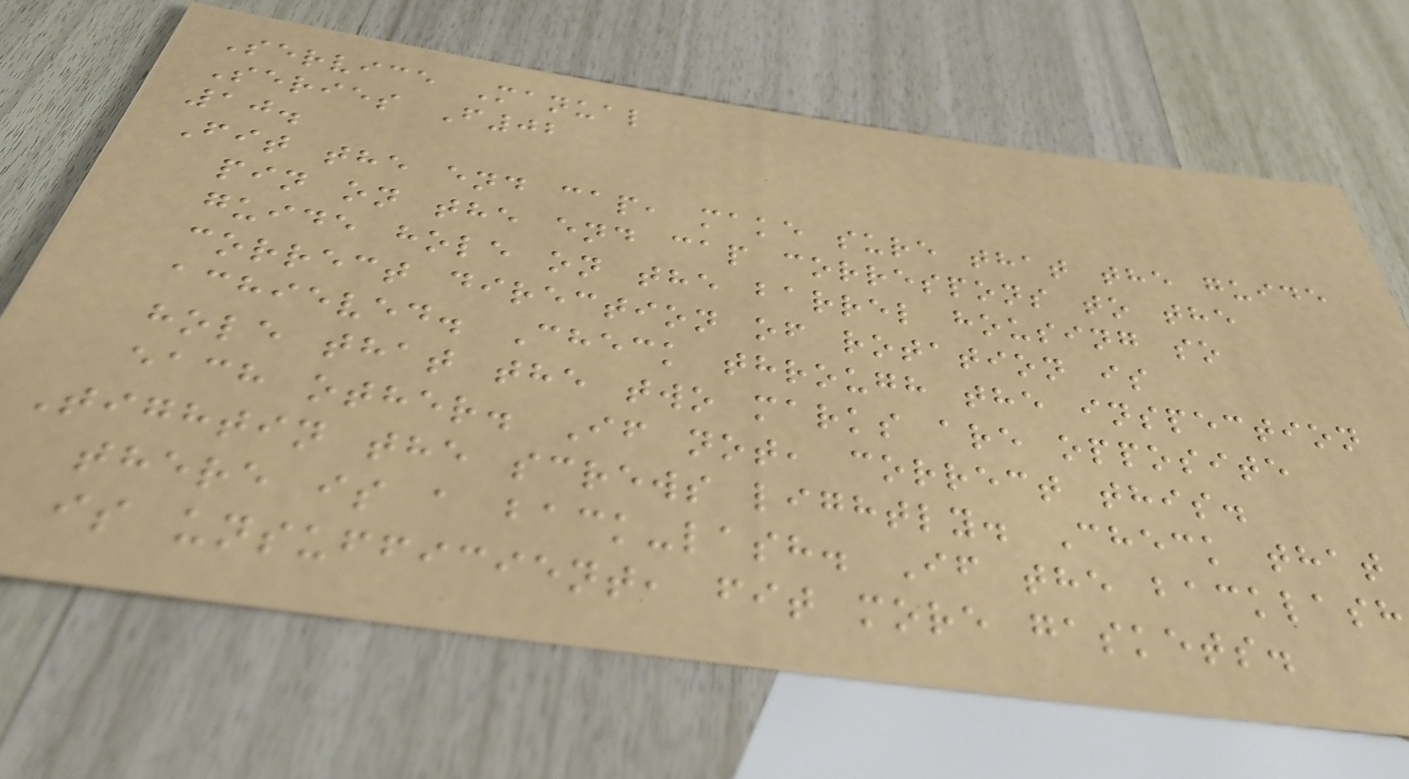Service Manual
Series F02
10.
Fit the end cap, make sure that the guide
pin on the end cap correspons to the
guide hole on the barrel housing so
correct direction of rotation is
achieved. Check through the inspection
hole that the two marks are opposite
each other. If not, correct this.
Tightin the screws lightly. Check that
there is a back-lash. If the backlash
is unsufficient, fit more gaskets.
